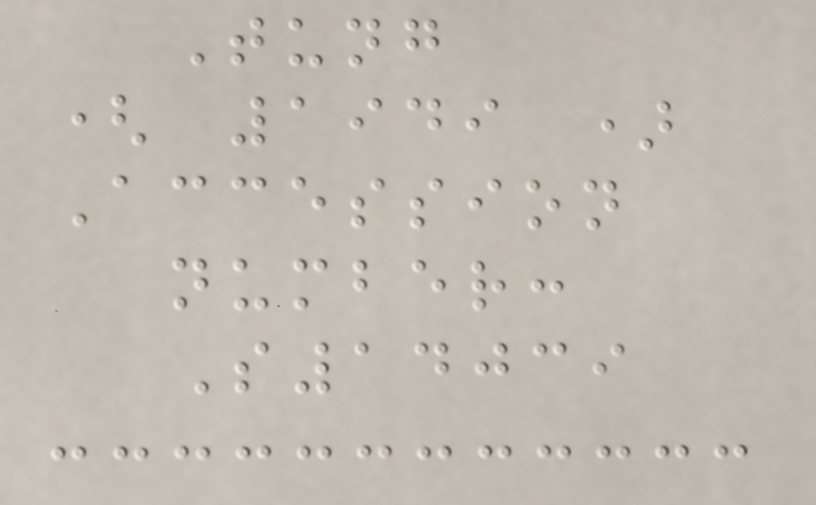Tung
( 1949 )
Accession
number:
S14039
